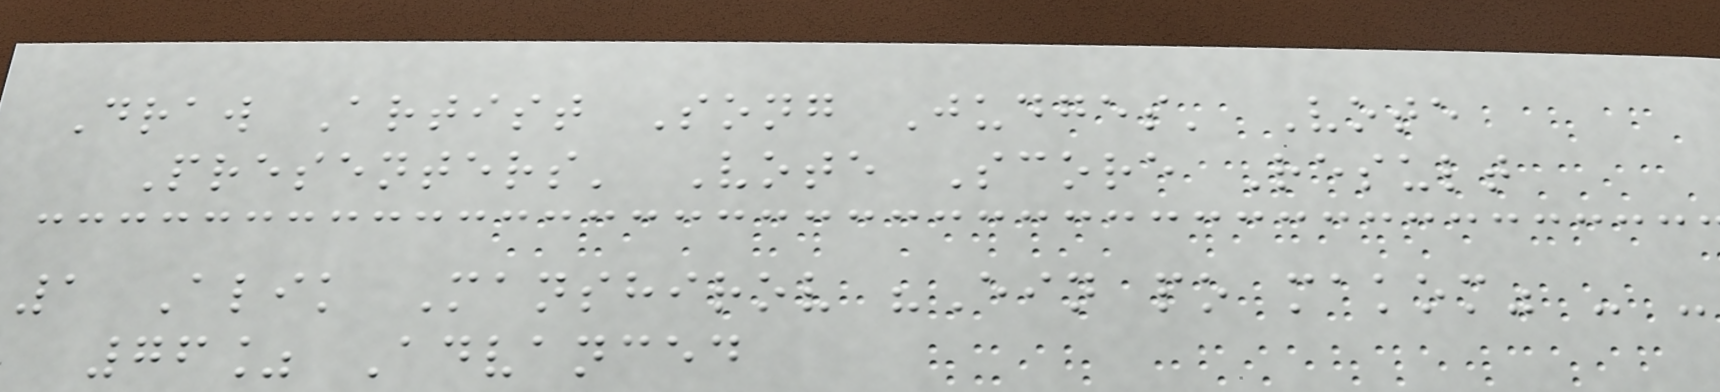Draw Artist Song Judges' Vote
Presenters' Vote Score Result
1 Alik Manshirov "Ein po makom" - -
76% Advanced
